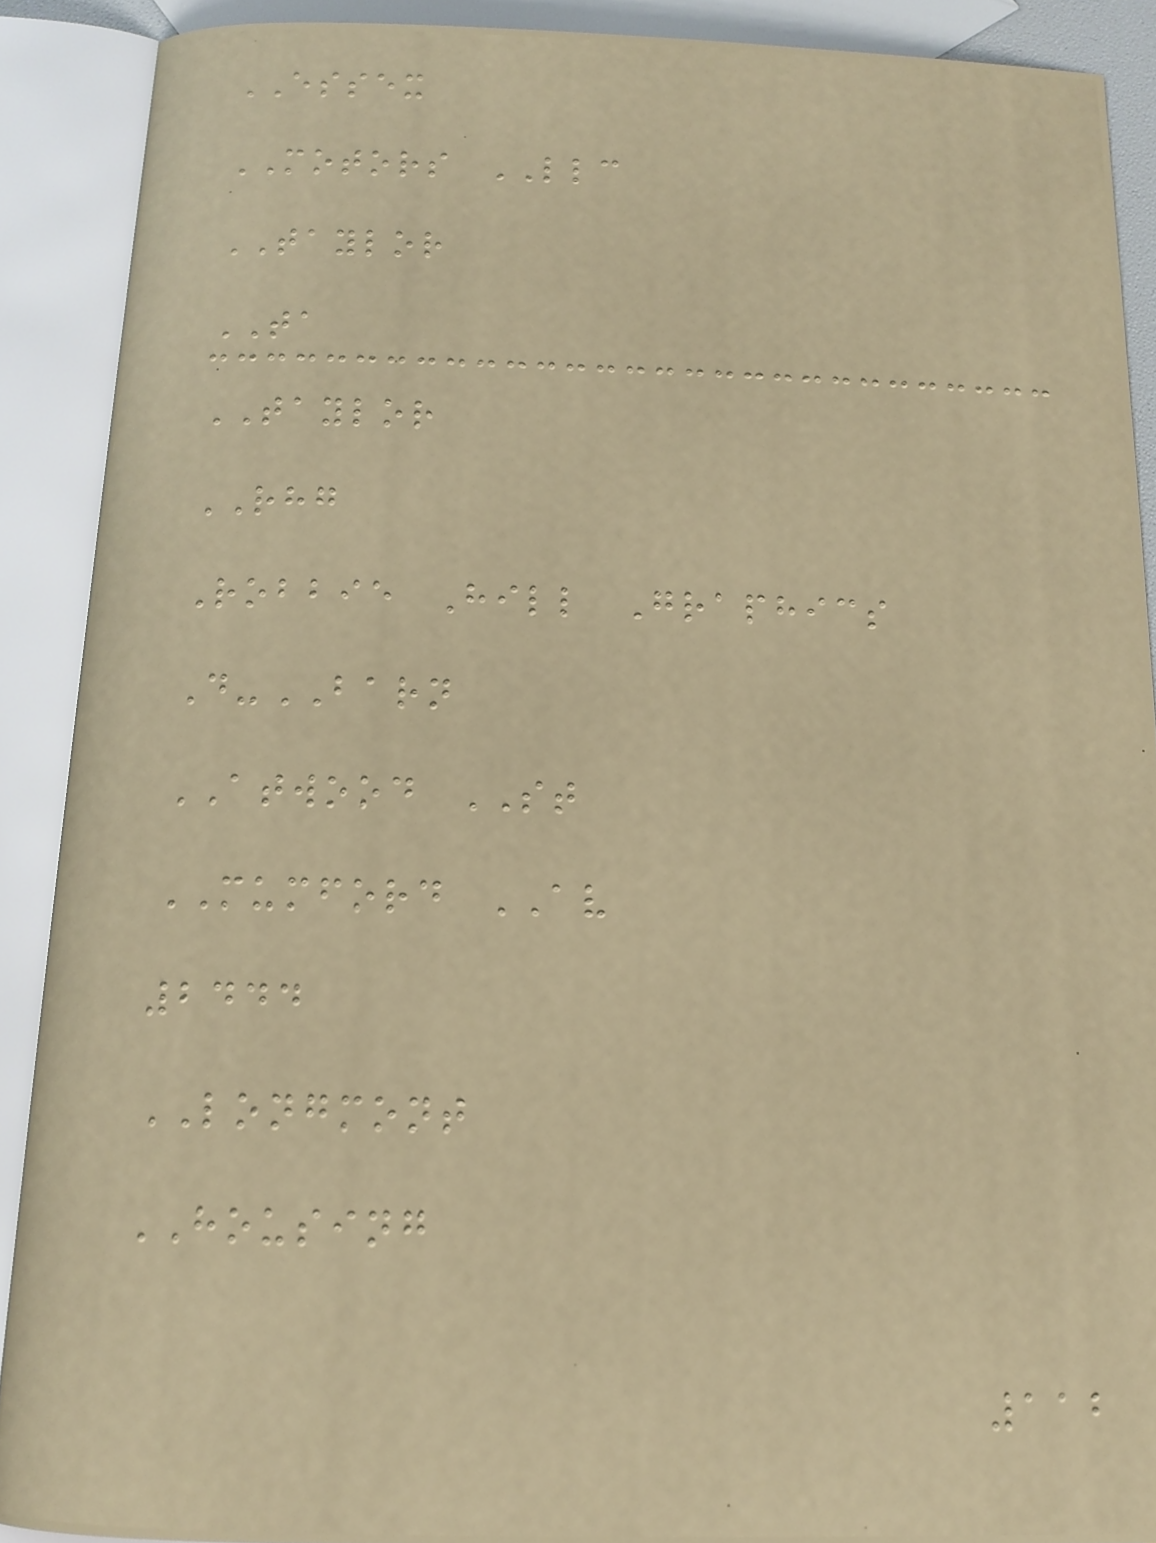ESSEX
MOTORS LLC
TAYLOR
TA
TAYLOR
RHG
Robbie Hill Graphics
D-BARN
ATWOOD ST
MUMFORD AV
2444
LONGMONT
HOUSING
112
